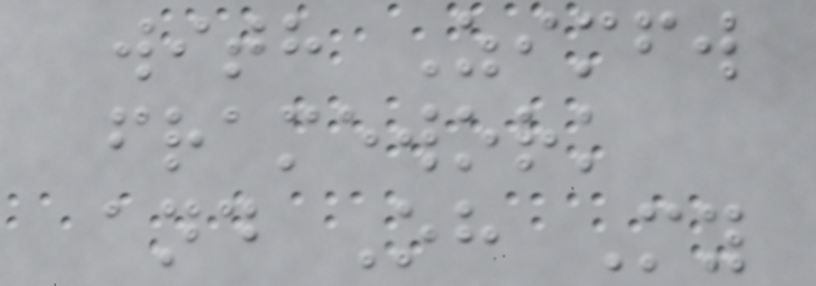with Zimfw
framework
and Oh My
